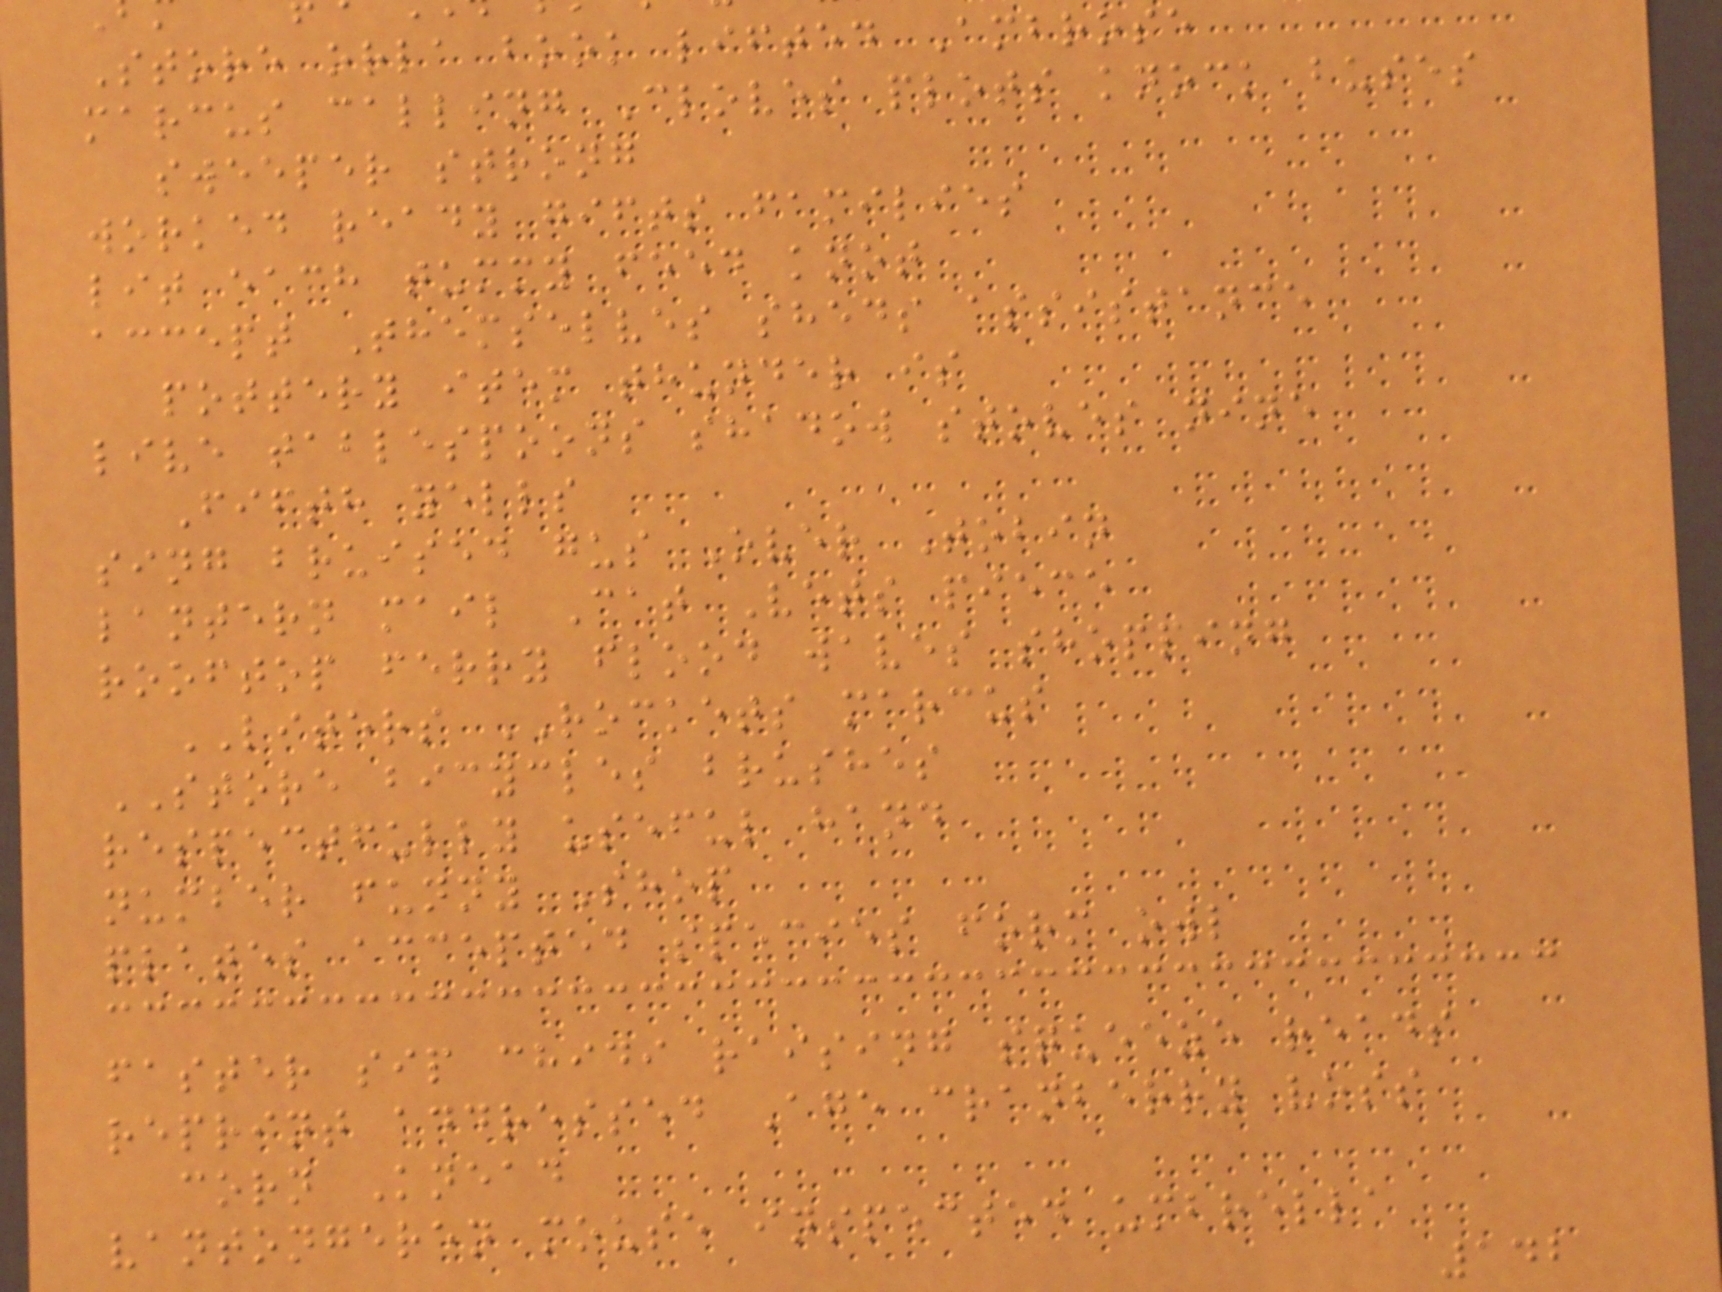Store orla book lifted Ambrose
marcus calling Cloves plots knock buses
sweeper strong
worked ready gifts families
lit each tummy feed knot
accept Themselves sheds assistance
pottery item thunder is
live tablespoons shadow stoves nine
Fifth yells
sing bruised gus Over Tobin
lantern mail Cat Vets piece
rooftop ferry flood waves shopping
LITERS ROCKETS marcus
STORE bicycles brushes
respectfully useful hand
number funny Shop
plates accepted species form owl
faster sip chidi raising squeeze reads
reprint addressed Age cranberry voss
corn Knead
vantongeren mouse inspected umbrella
142
